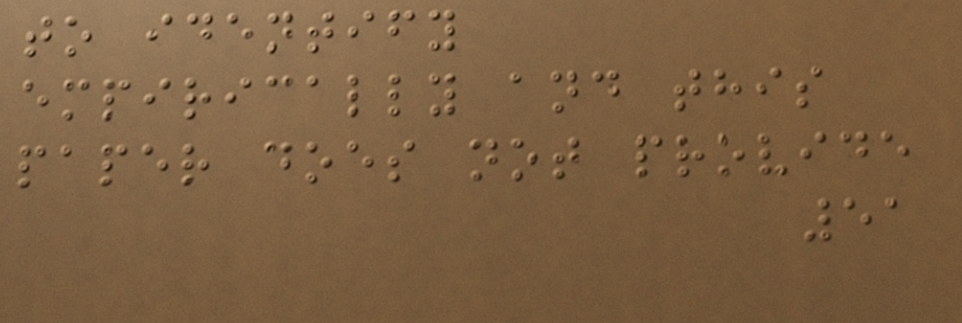to identify
empirically and this
paper does not provide
51
